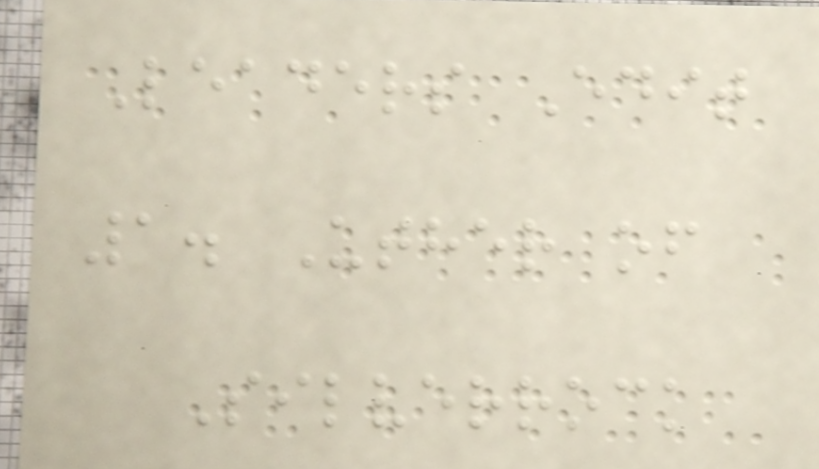Leaders Edit
1. Uther of
Silverrock
